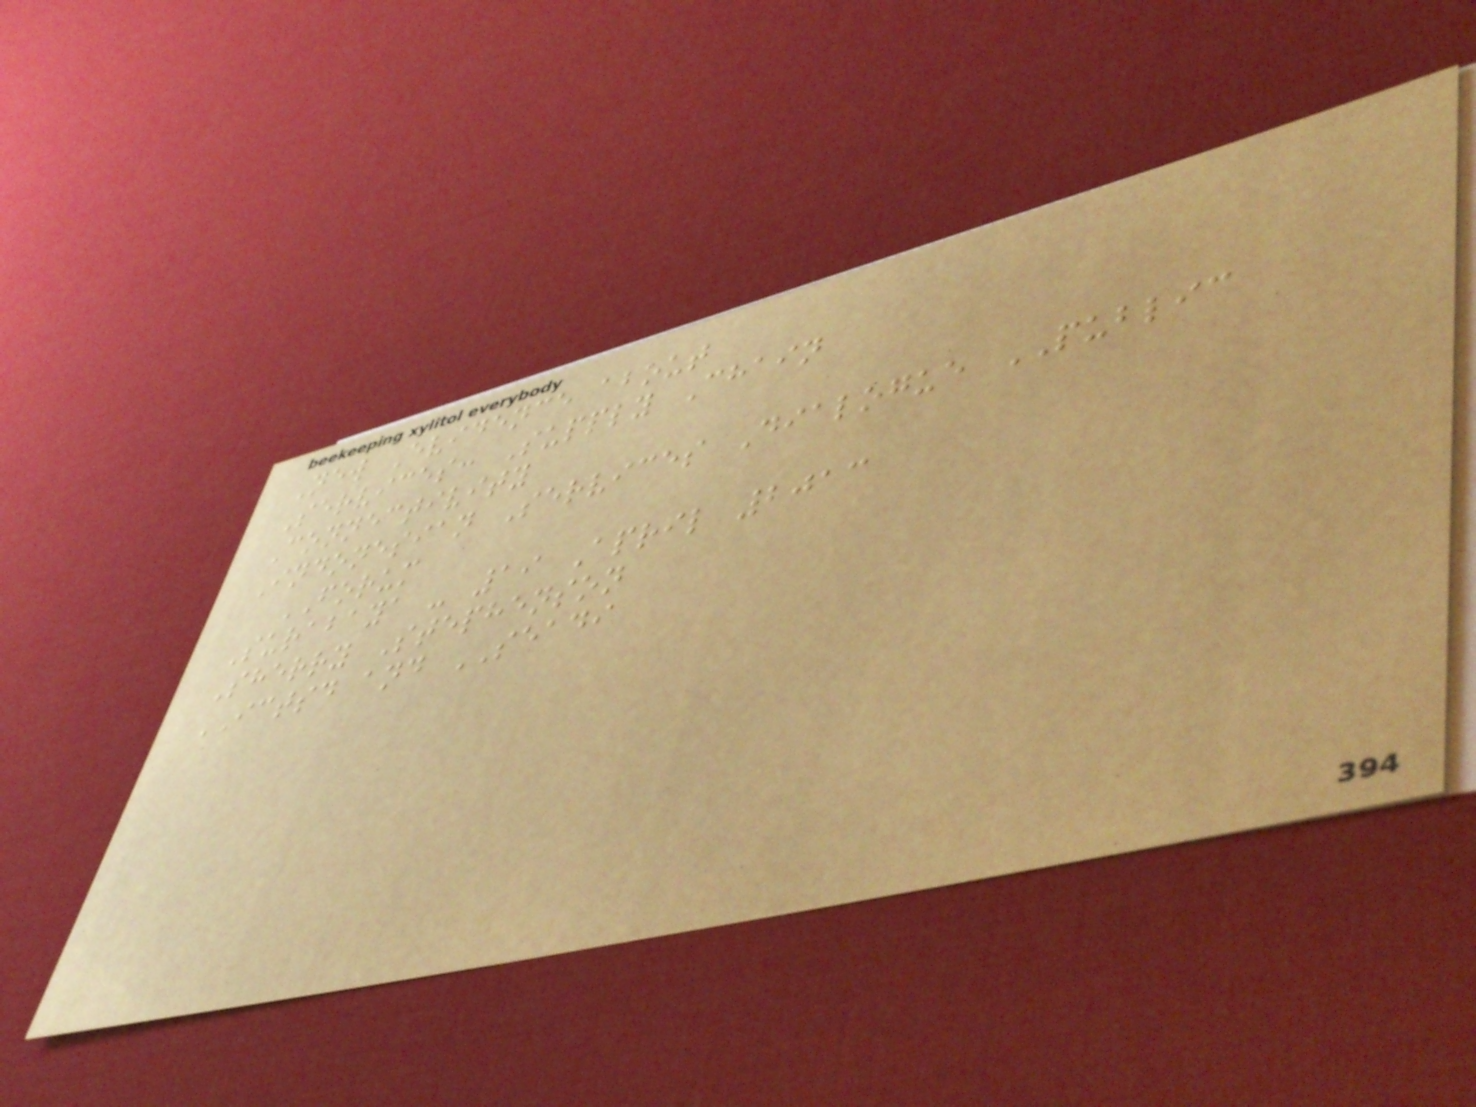New Evidence about
Services: Supply Chain
Connectivity
Indonesian Services Dialogue PUBLIC
FORUM
Surabaya - 19 April 2013
Sherry Stephenson
ICTSD and SEADI
